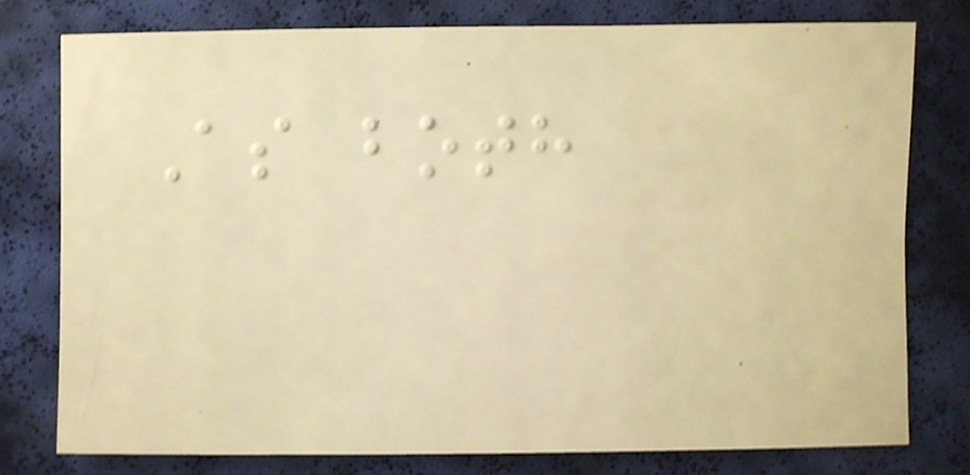As both
